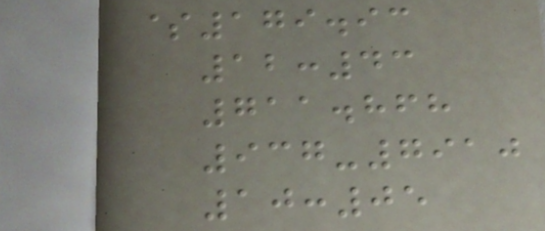$179.93
12:43
711.868
937-7910
10:05
